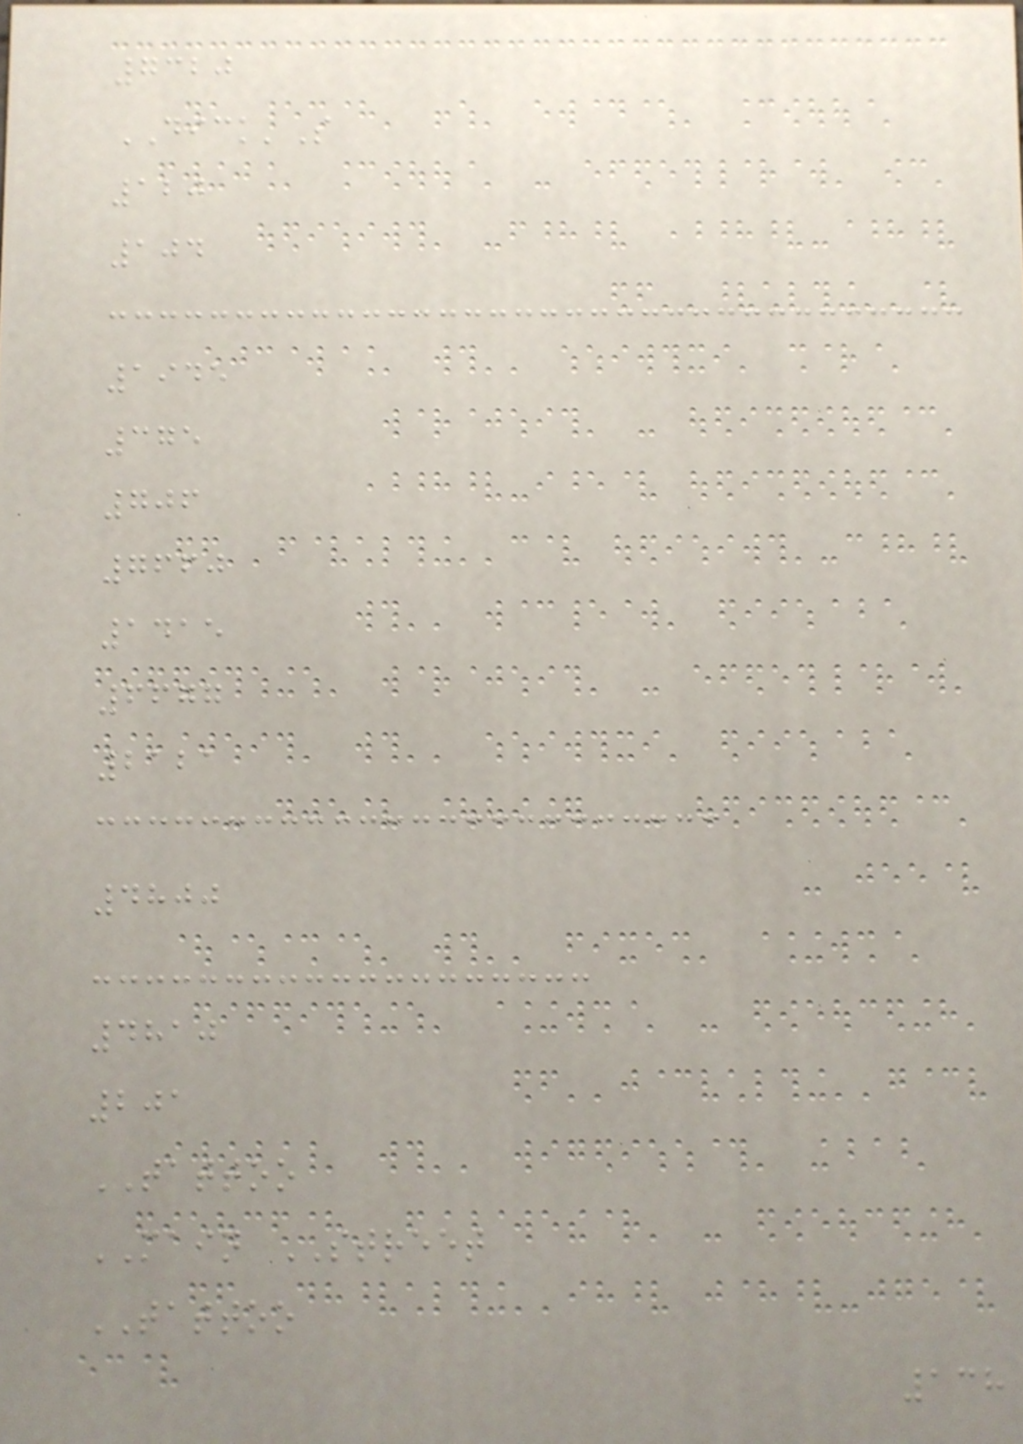7320
DICK'S
120
104
1945
375
706
7660
1415
6677
2121
4800
4810
201
TATTOO
MAIN STREET
TATTOO
138
